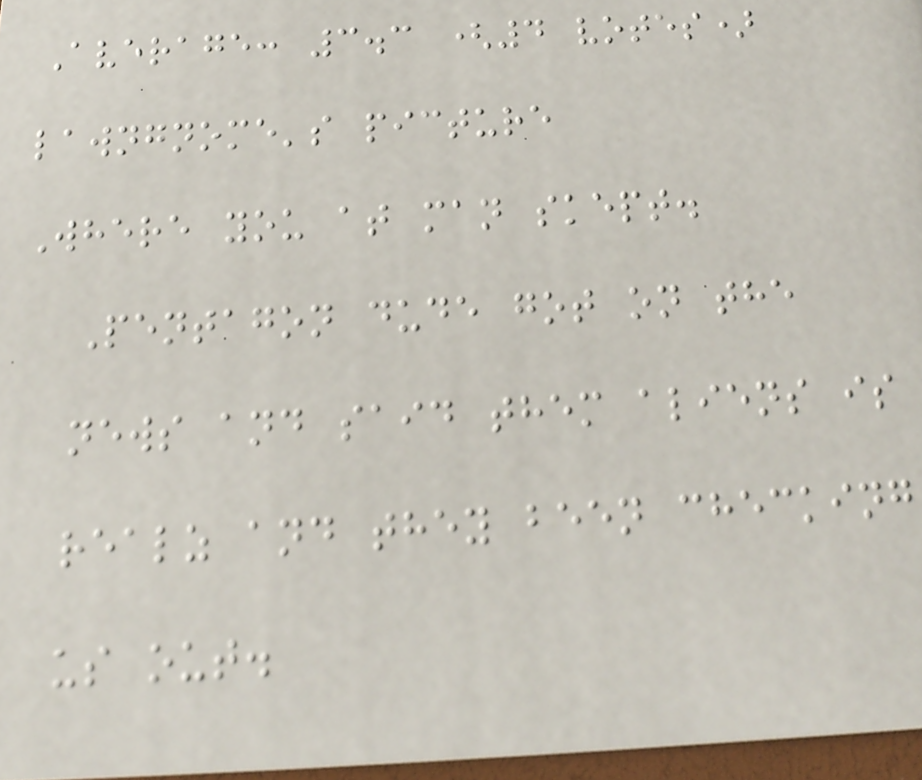Average: 3.3 (4 votes)
lawngnome's picture
Where you at man skept.
Pentagon dude got on the
news and said them aliens is
realz and they been checking
us out.
